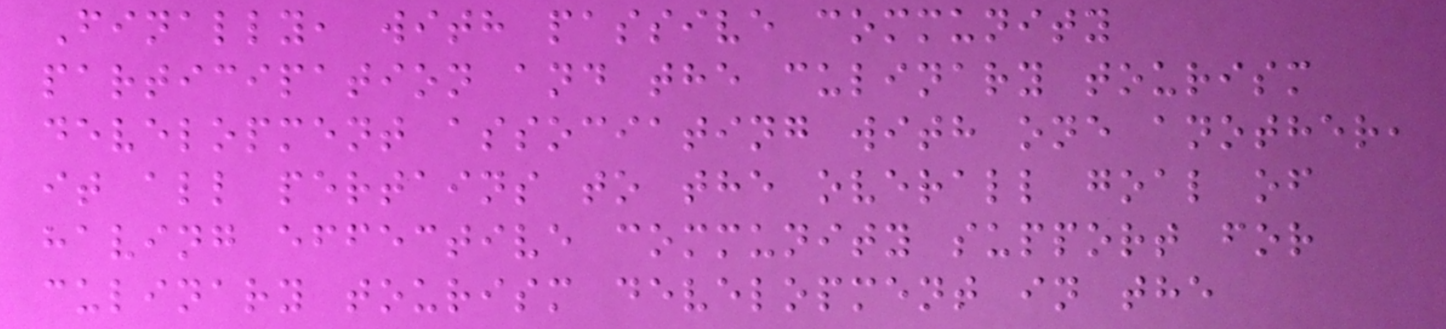Finally, with passive community
participation and the culinary tourism
development associating with one another,
it all pertains to the overall goal of
having effective community support for
culinary tourism development in the
